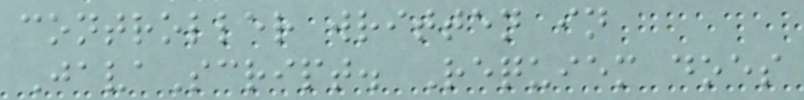controller written in
JavaScript. Requiem does
